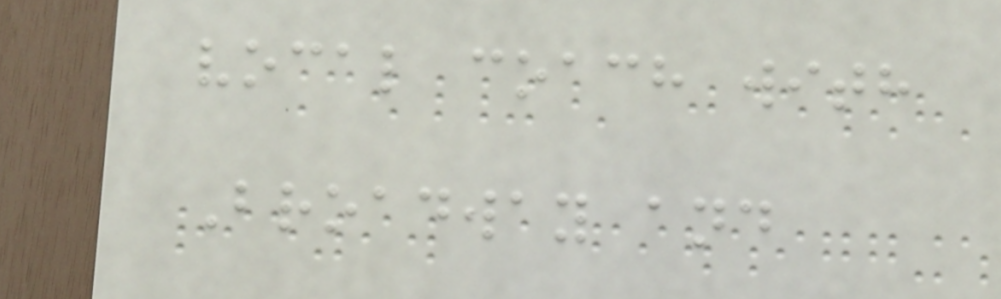vocal coach with
Broadway and
